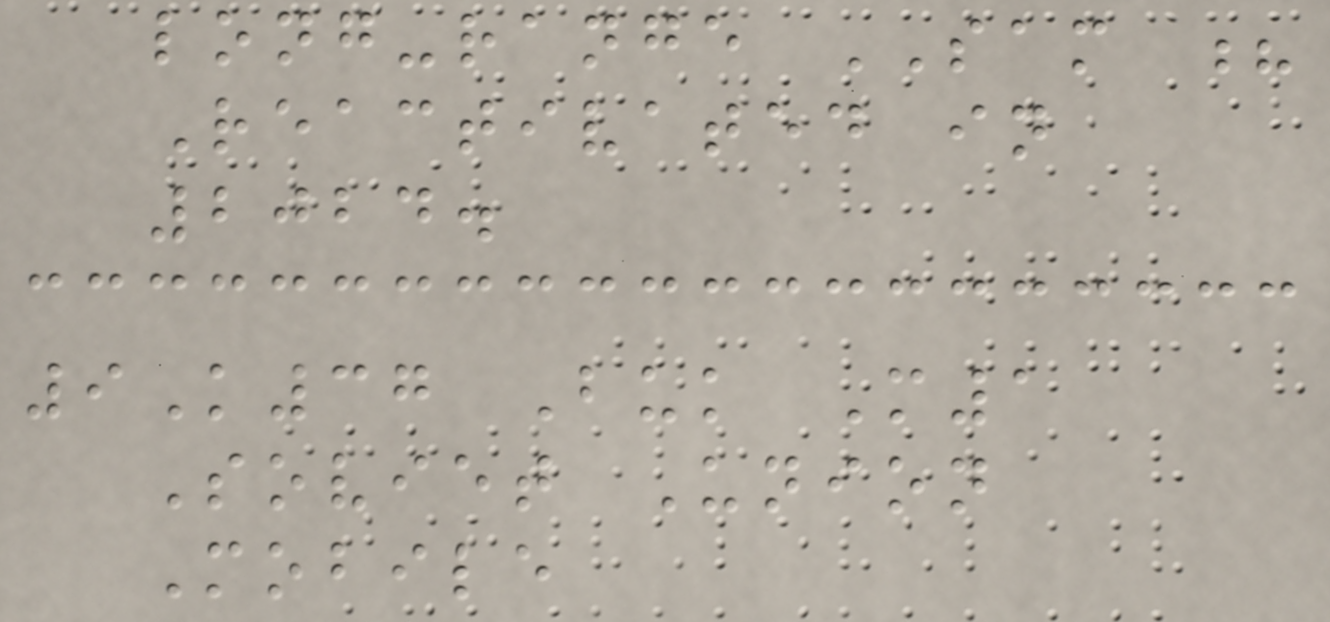long-range SAM ?
Reactivated in
2024.
9K37 Buk M1
Soviet Union
Mobile
